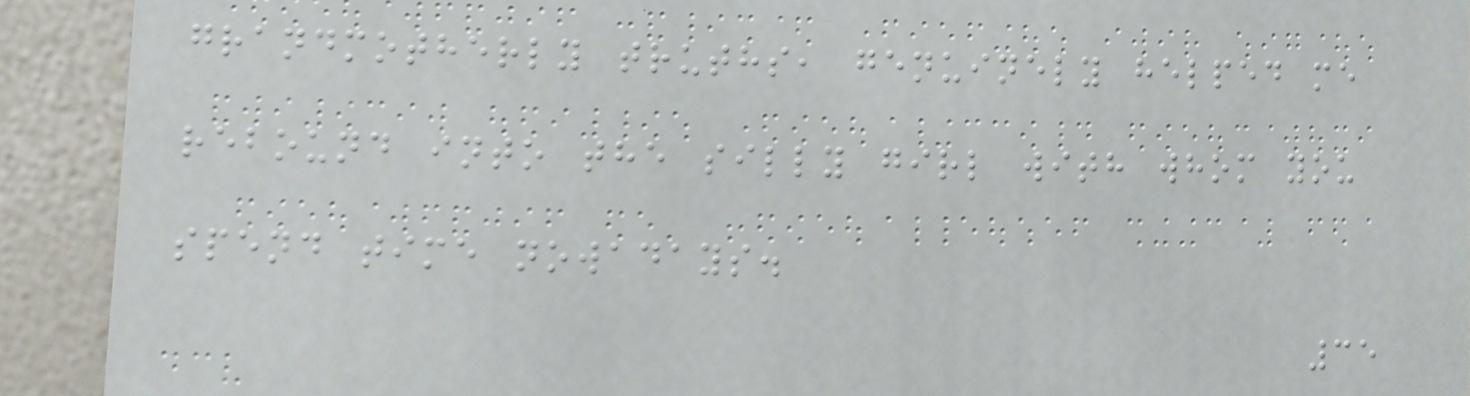grandmotherly truths, genuinely helped me
rebound into the silly girl with whom you
spend time nowadays.
35
